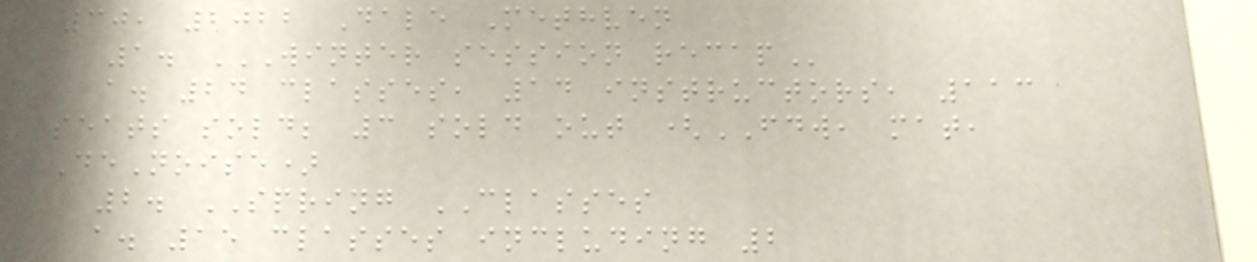30, 2022 Dale Methven
1. WINTER SESSION RECAP
a. 24 classes, 14 instructors, 113
seats sold; 3 sold out (FDW, mat,
DeNoise)
2. SPRING CLASSES
a. 15 classes including 2
